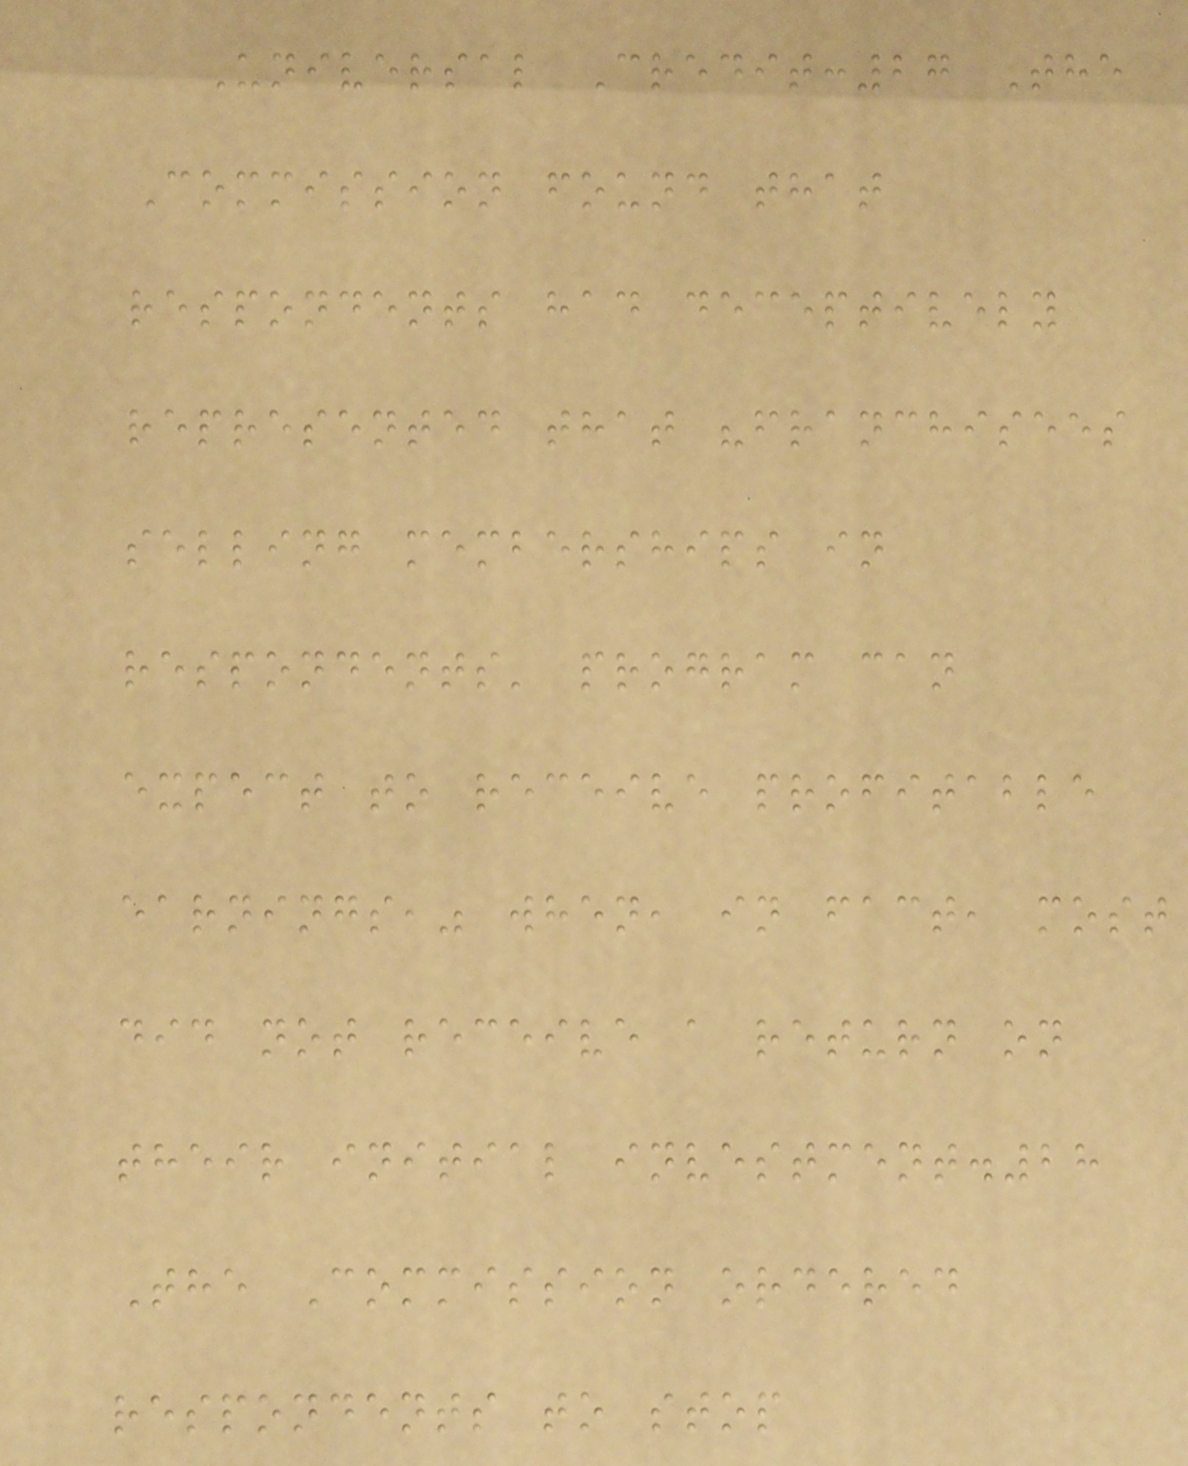Universal Credit:27 The
Commission found that
respondents had deceptively
represented that "franchisees
selling memberships in
respondents' program can
expect to receive profitable
earnings," when, in fact, most
did not receive a return on
their initial investment.28
The Commission ordered
respondents to stop
